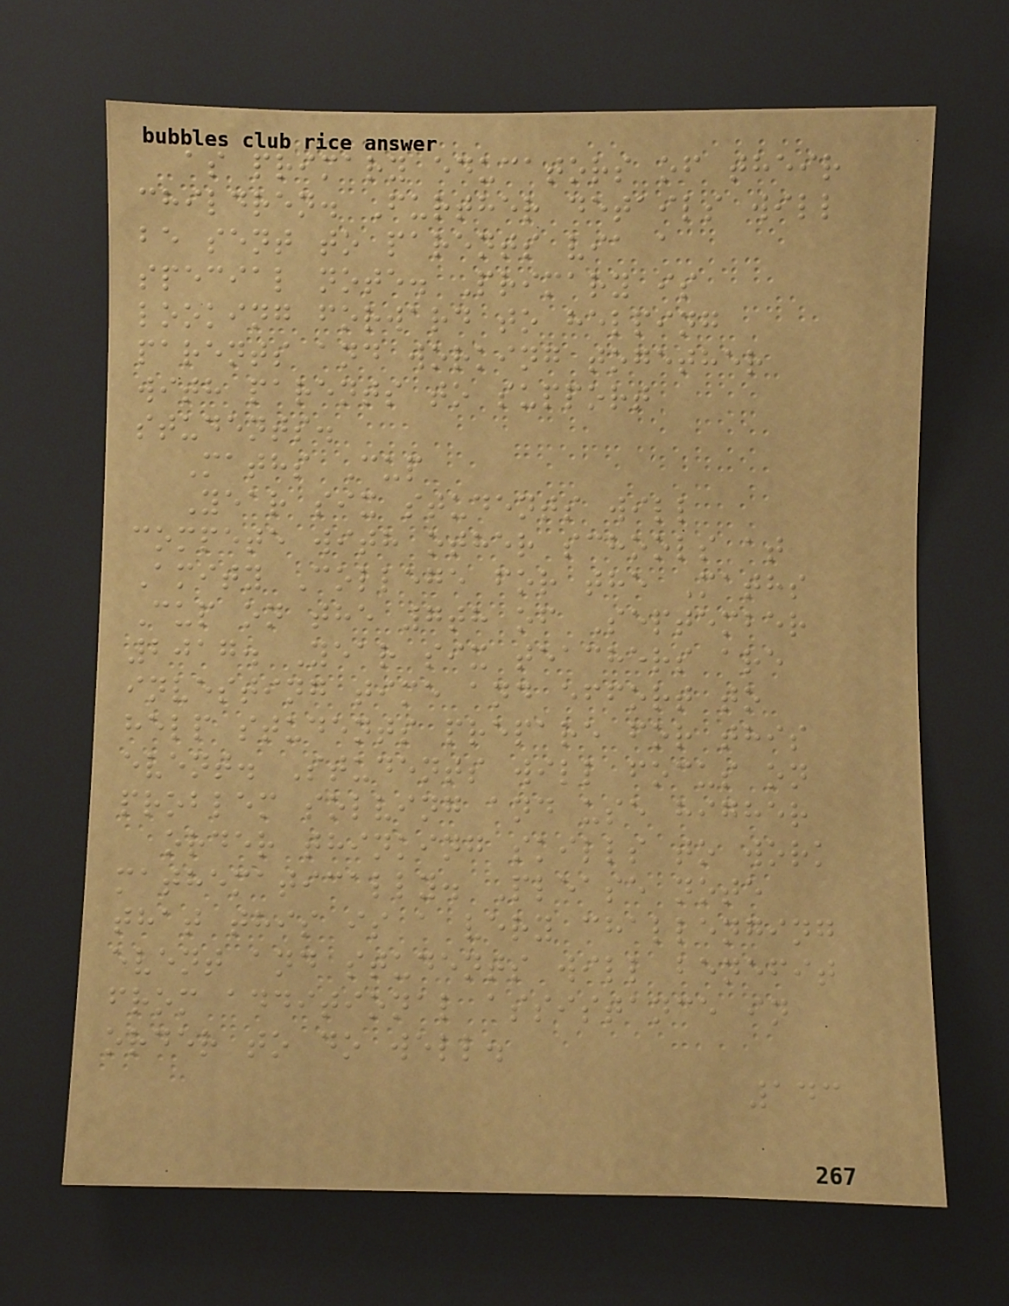as primary educators of their
children. Further details will
be sent to parents via a
special note. Primary is
looking forward to helping
parents and working together
with parents to support
students.
Maths Cup
Year six students will
compete with other schools at
Amity College for the Maths
Cup on the 7th of September
2017. Year six teachers are
investing time and effort to
help students prepare for this
event. Students will focus on
problem solving and use higher
order thinking skills to work
mathematically. Please note
that this is a very challenging
event and students will benefit
from additional assistance in
order to do well.
143
